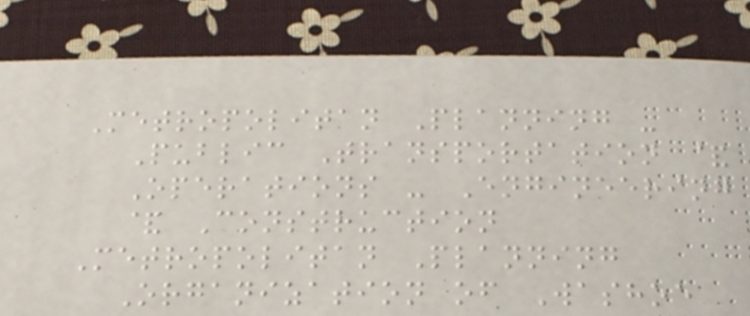Metropolitan Planning -
Public Transportation &
Operations - Engineering
& Construction
Metropolitan Planning
Organization of Washoe
